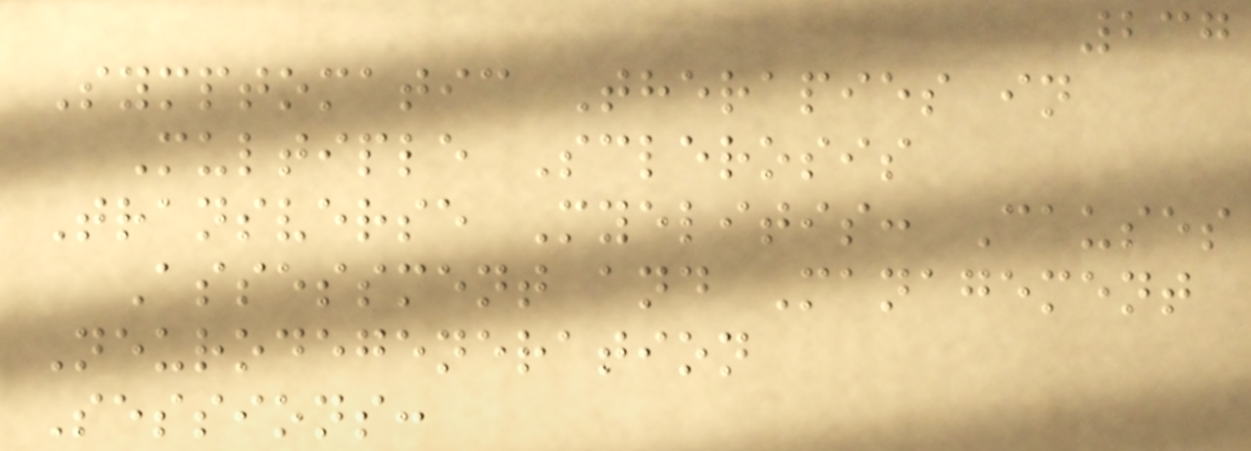237
Symptomatic Therapies in
Multiple Sclerosis
Transverse Myelitis: Causes
Assessment and Management
Neurodegeneration
Sessions:
